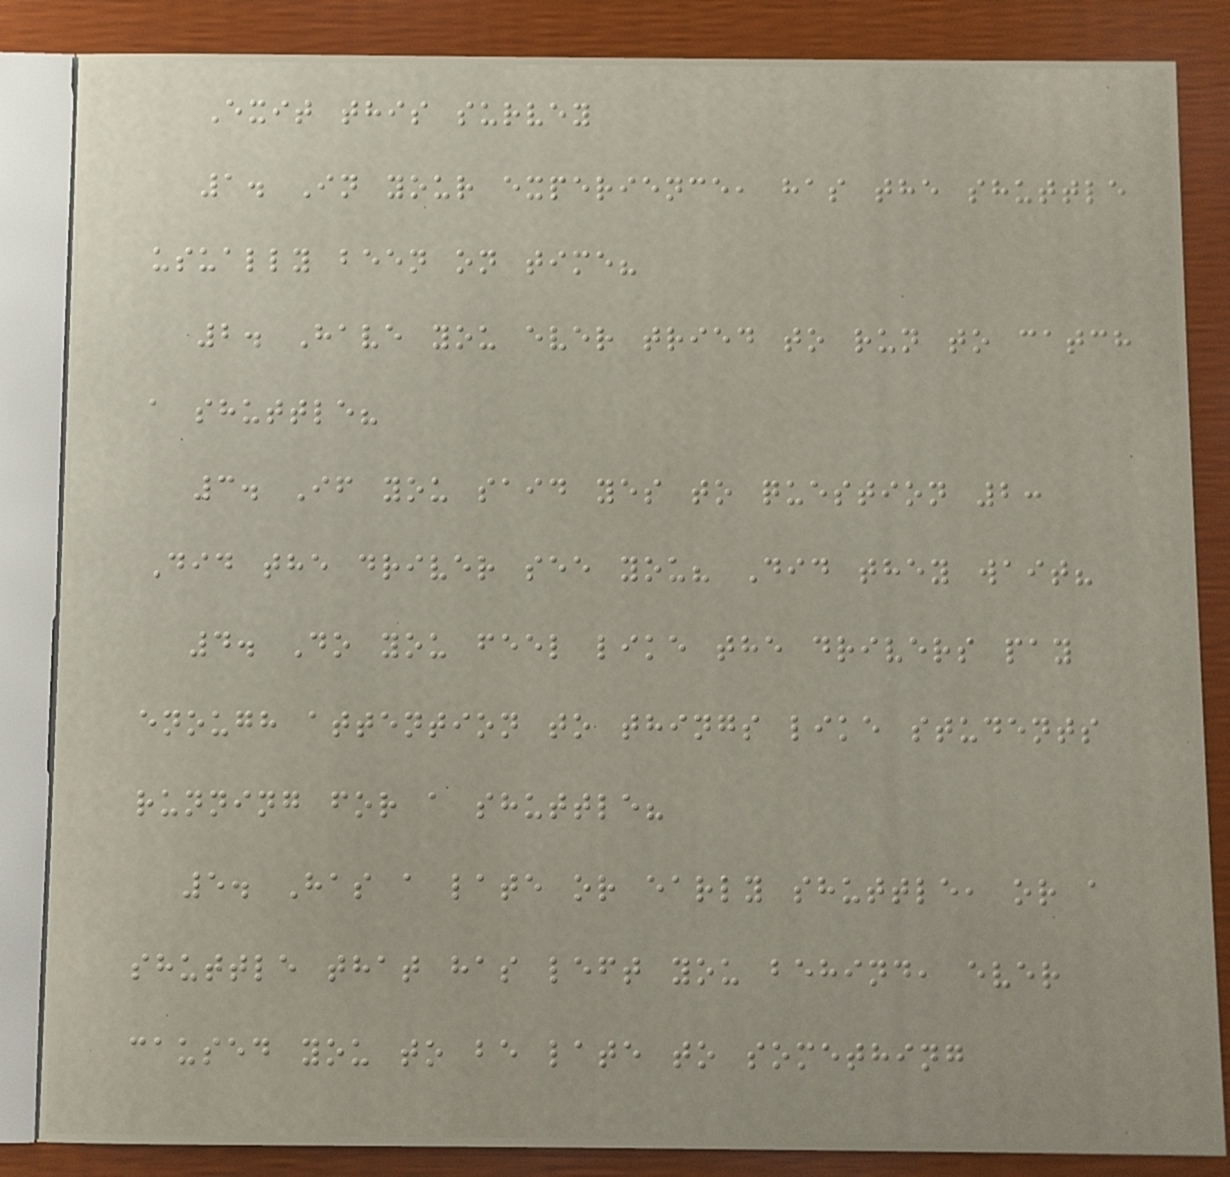Exit this survey
1. In your experience, has the shuttle
usually been on time?
2. Have you ever tried to run to catch
a shuttle?
3. If you said yes to question 2:
Did the driver see you? Did they wait?
4. Do you feel like the drivers pay
enough attention to things like students
running for a shuttle?
5. Has a late or early shuttle, or a
shuttle that has left you behind, ever
caused you to be late to something
